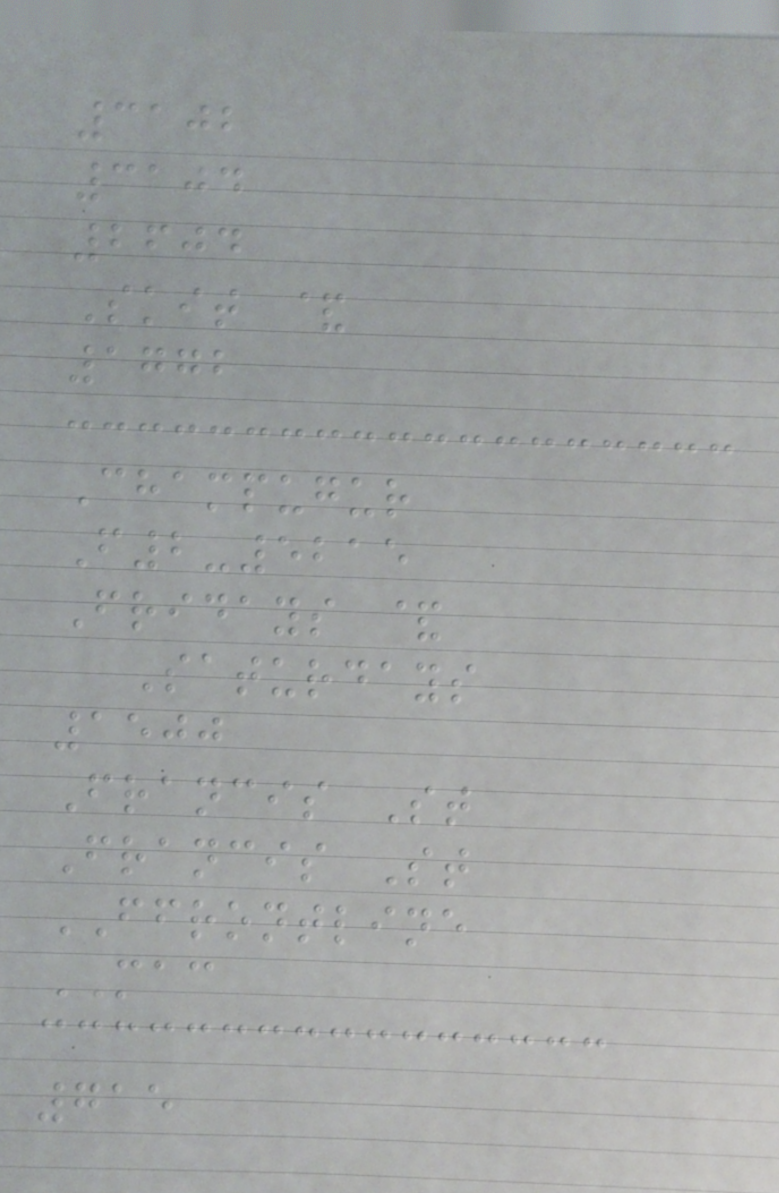3102
3104
2604
Skit &
1772
Champugur
F2-5215
Fridays &
Saturdays
1500
Francis St
Francis St
FFRONTLINE
MAC
715
